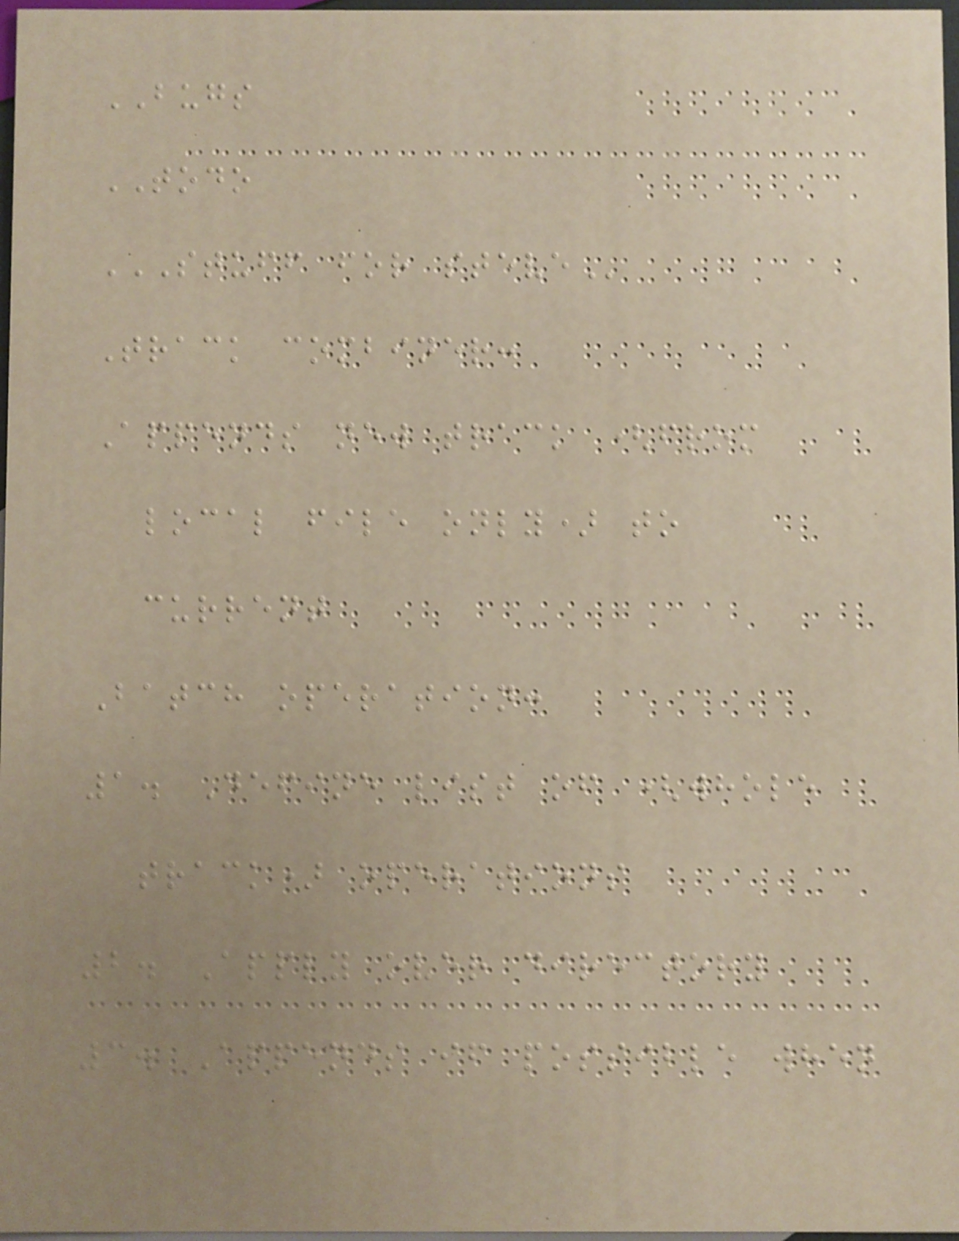BUGS
TODO
STUFF FOR STEVE
Track combiner:
Appends new track (from
local file only) to
current
Batch operation:
1. Define list of (whole
track) operations
2. Apply over directory
3. Appends if possible when
